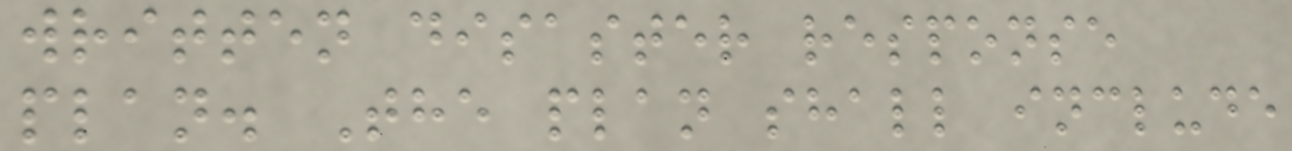written disaster response
plan. The plan shall include
